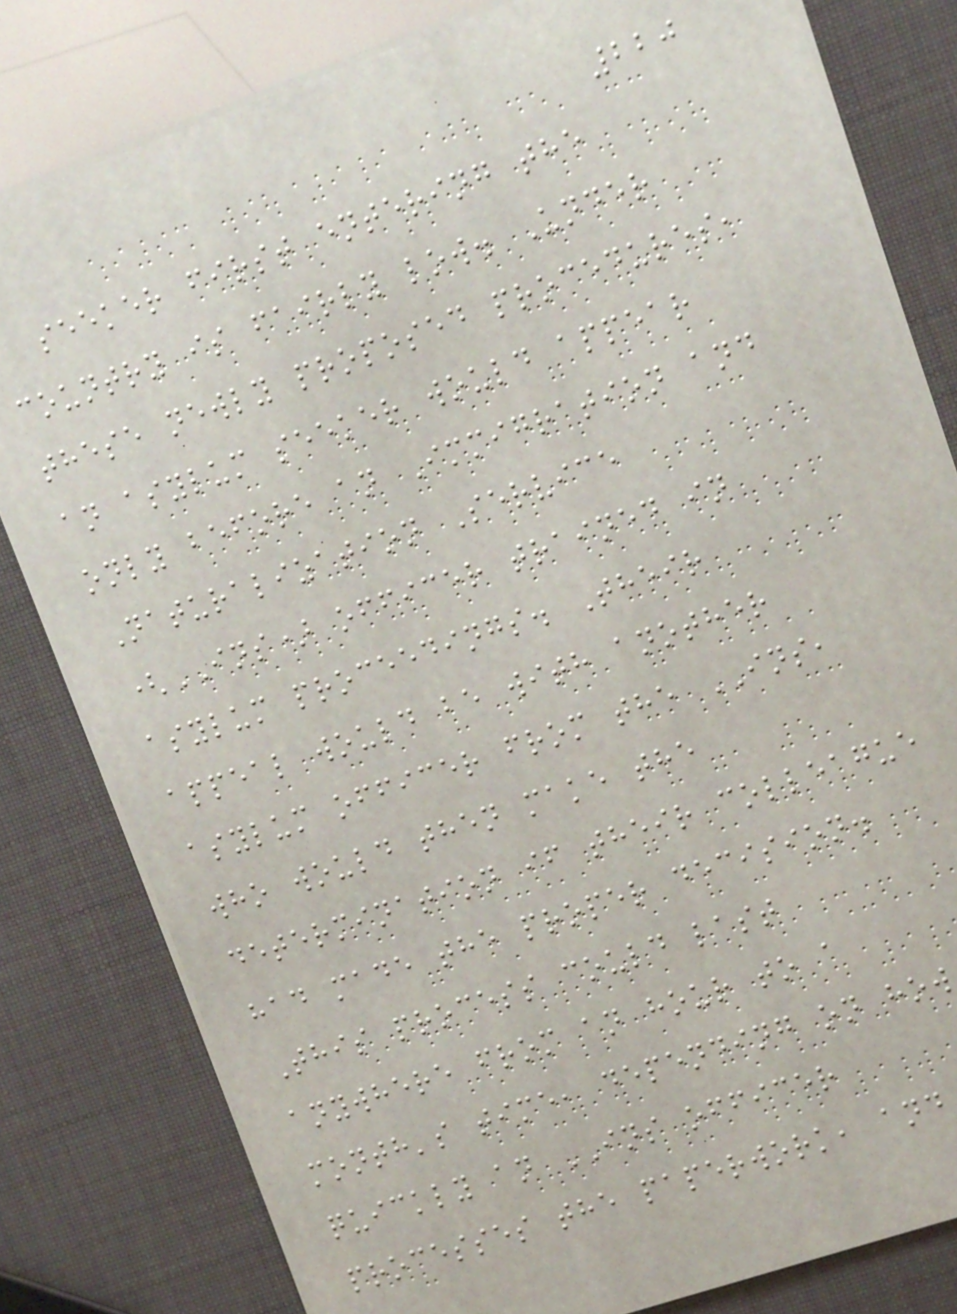220
seeker first entering the
country is fairly low. Under
these newly proposed procedures,
an asylum seeker would appear
only before an Immigration and
Naturalization Service
(INS) officer trained in
asylum proceedings. Their
appeal would be with another
asylum officer from the INS,
who would then make the
determination if their colleague
had made the proper decision.
This process could last
anywhere from an hour to a
month's time, depending on how
quickly an INS officer
processes the paperwork, and
